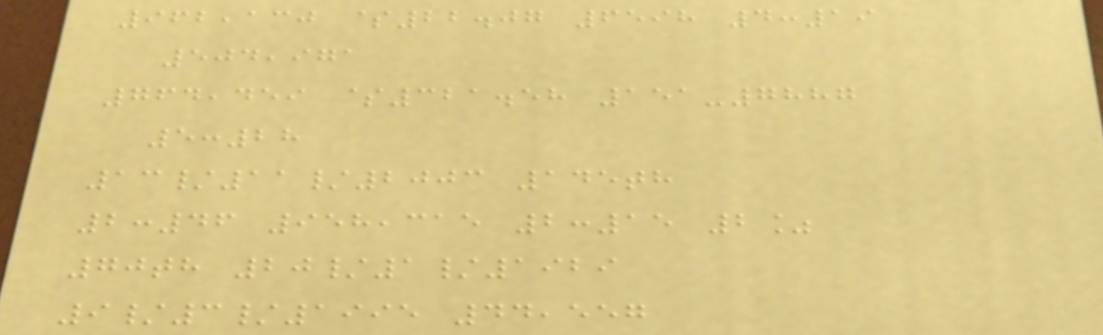962,130 $22.07 6598 4:19
504,971
764,459 $321.58 151-7887
5:28
13/11/2003 145th
2:46 958,315 2:15 2%
70th 20/1/1929
9/3/1995 44,557
